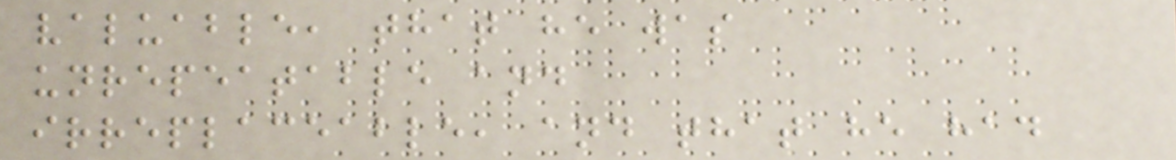valuable, that he was
unrepeatable and
irreplaceable, and that he had
